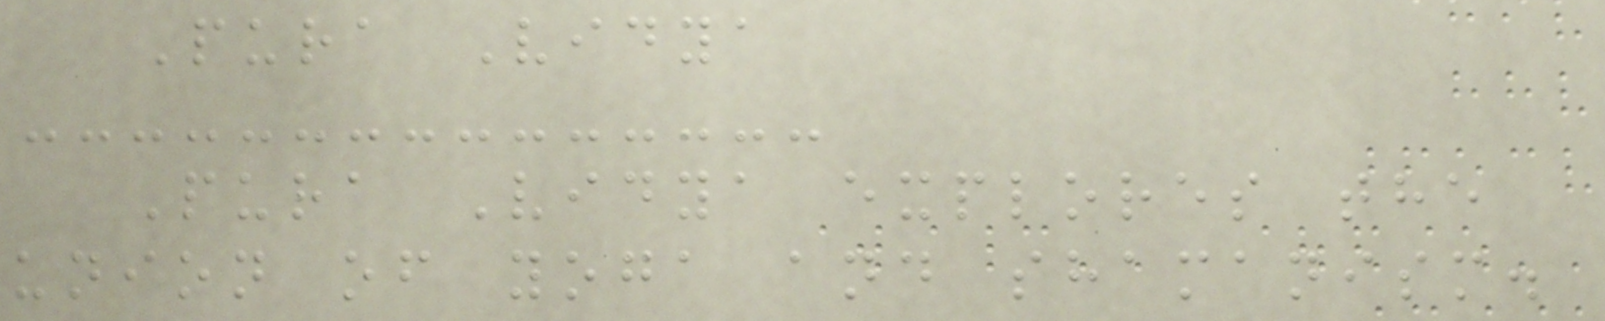Pura Vidya
Pura Vidya explores the
union of yoga and shamanism.
